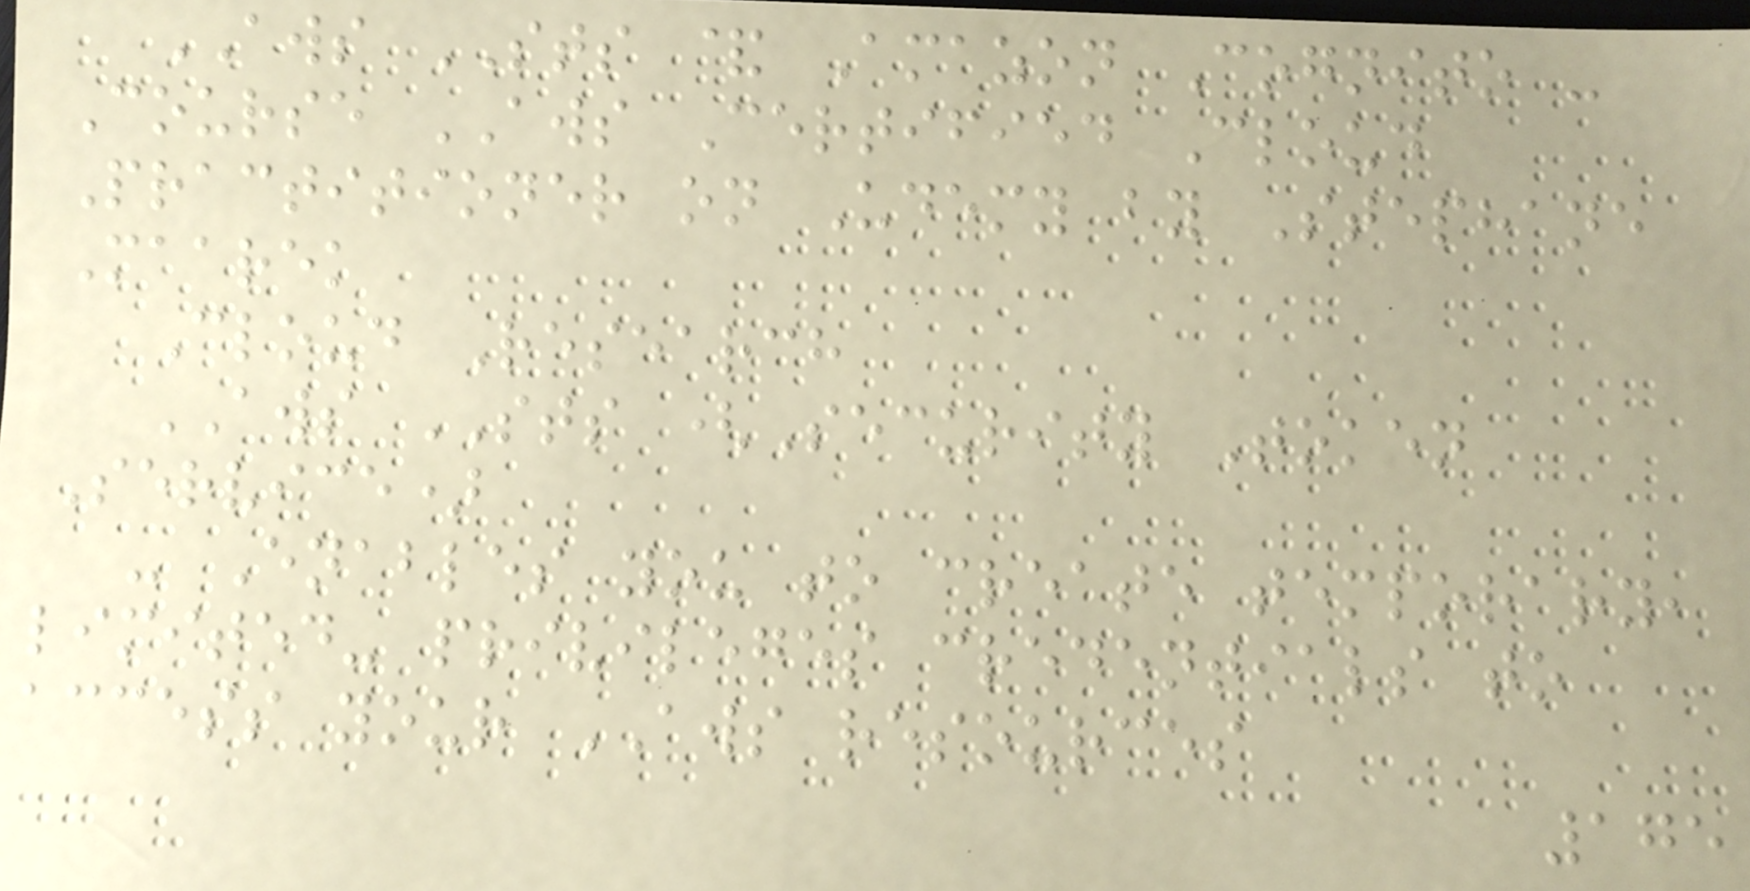AWS STS & Amazon Cognito -
Course AWS Certified Cloud
Practitioner on Udemy by Stephane
Maarek
Cloud Research
AWS STS (Security Token
Service)
- Enables you to create temporary,
limited- privileges credentials to
access your AWS resources
175
